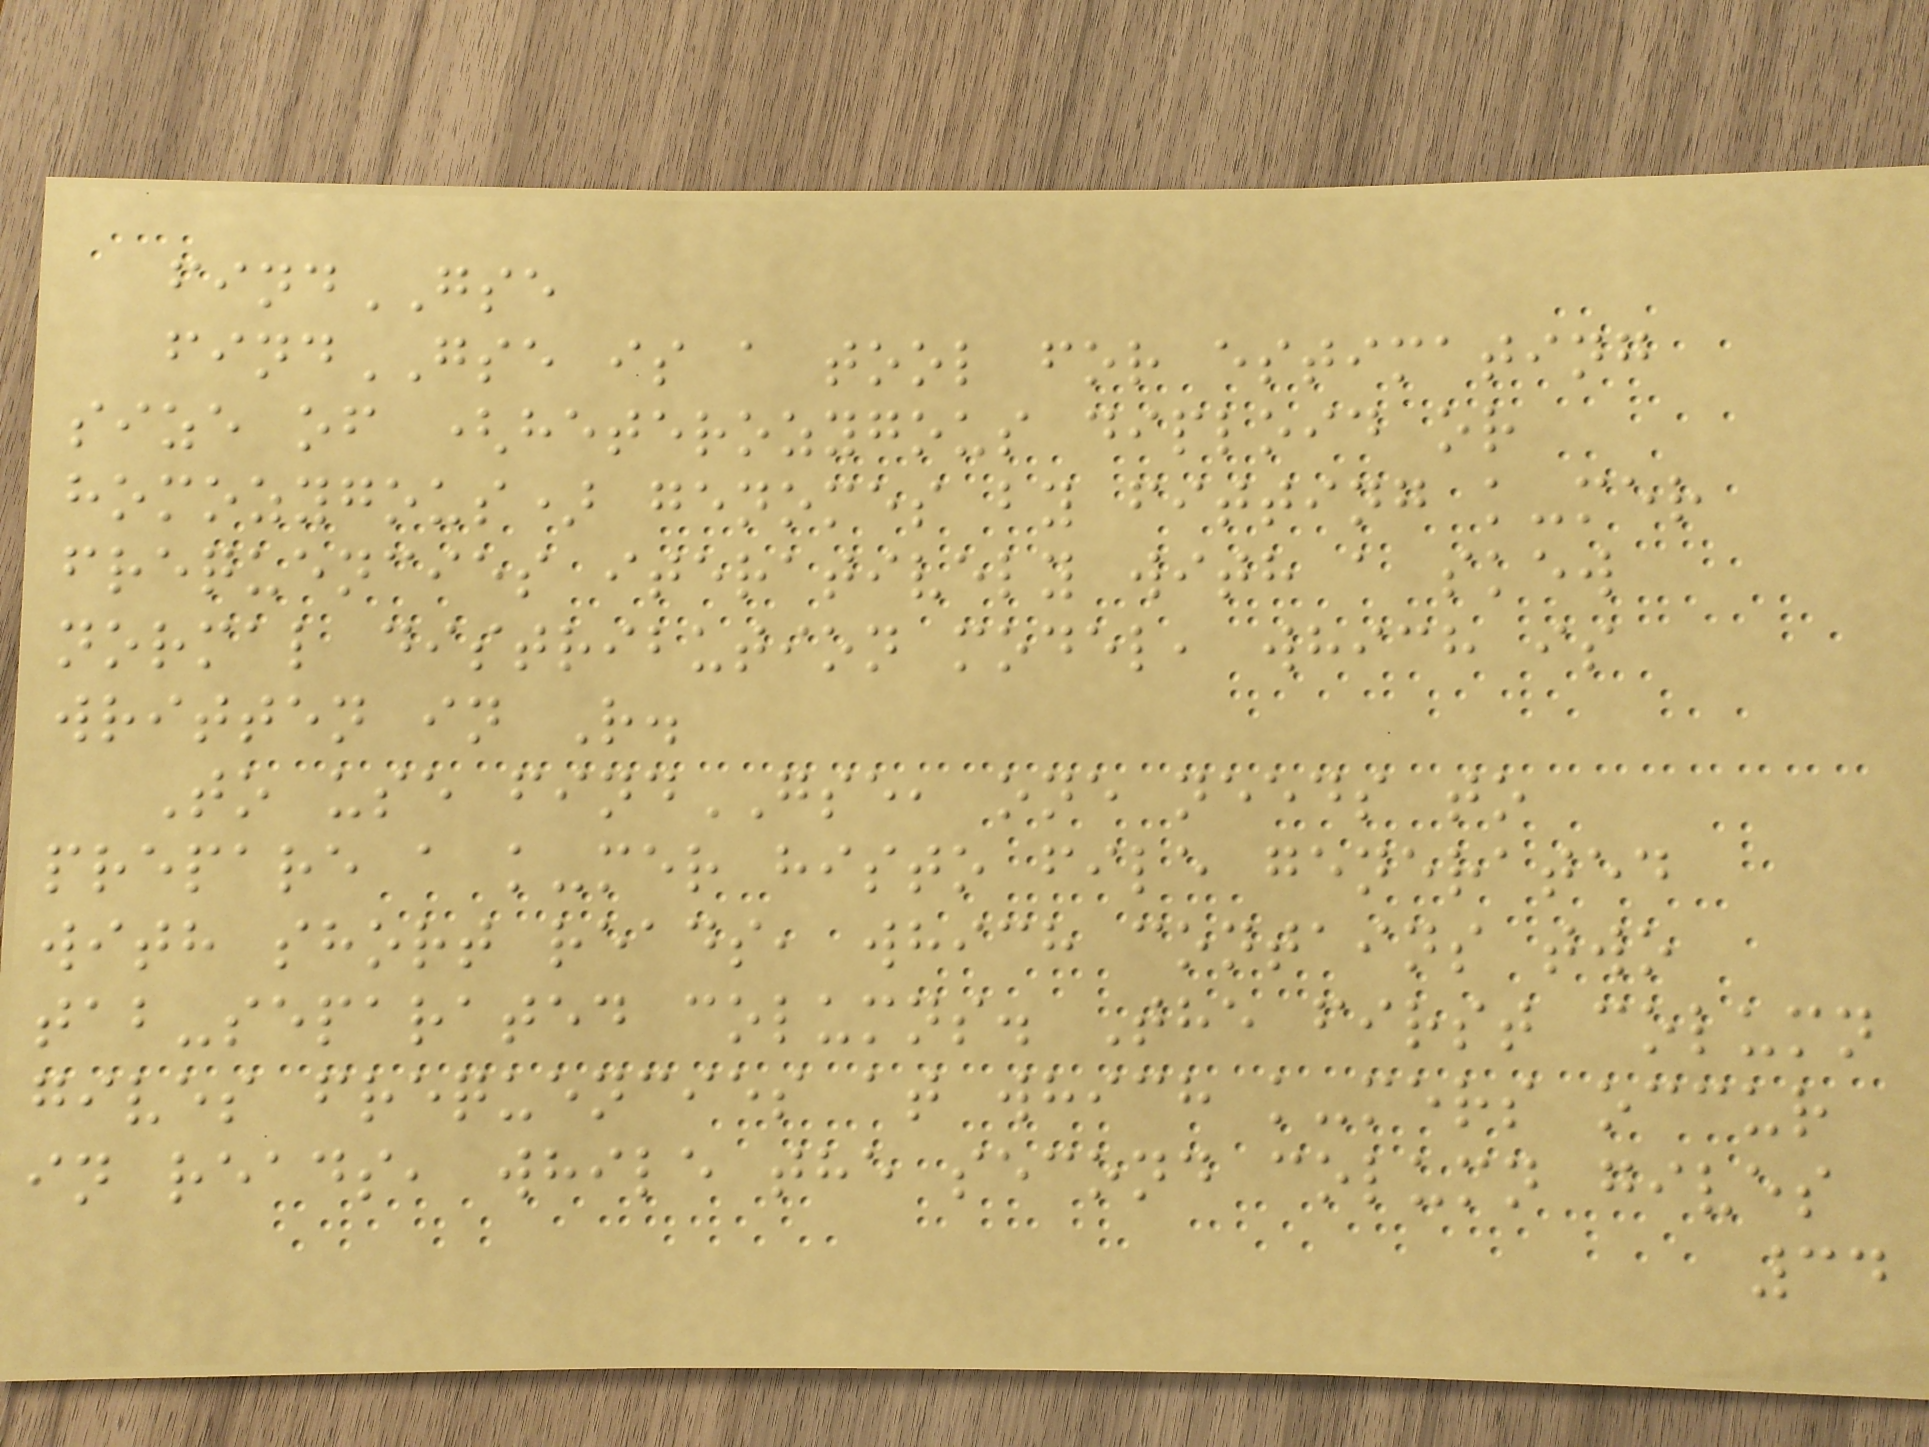findGSE
findGSE is a tool for estimating
size of (heterozygous diploid or
homozygous) genomes by fitting k-mer
frequencies iteratively with a skew
normal distribution model, which is
written in R.
To use findGSE, one needs to
prepare a k-mer histo file generated
with short reads, which contains two
tab-separated columns. The first column
gives frequencies at which k-mers occur
in reads, while the second column gives
34
